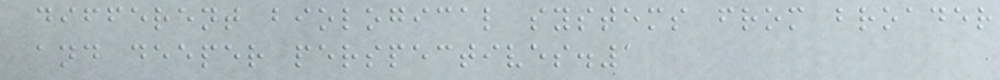different biological systems from broader
and deeper perspectives.1
